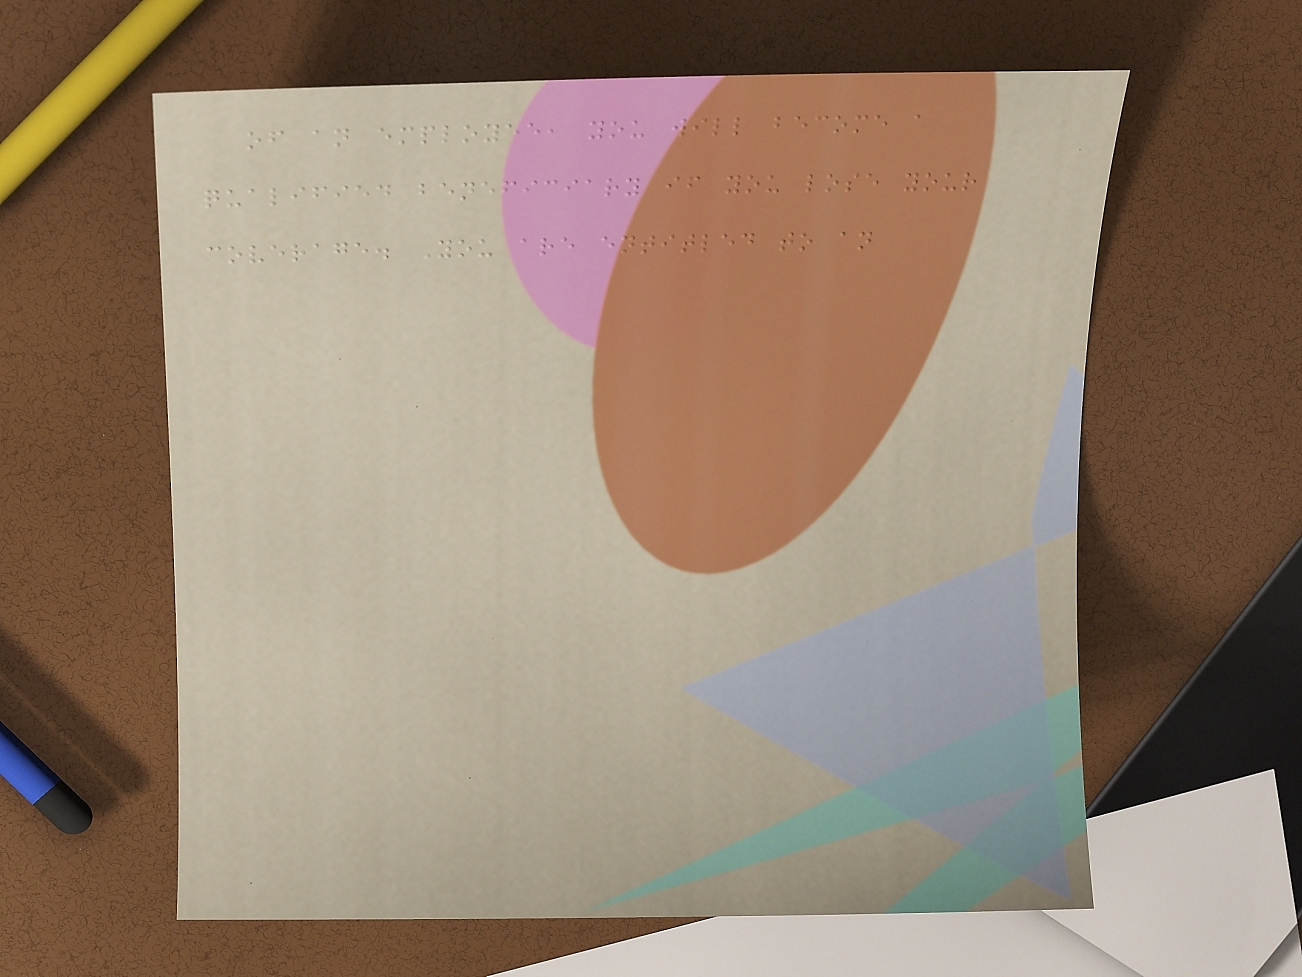of an employee, you will become a
qualified beneficiary if you lose your
coverage. You are entitled to an
